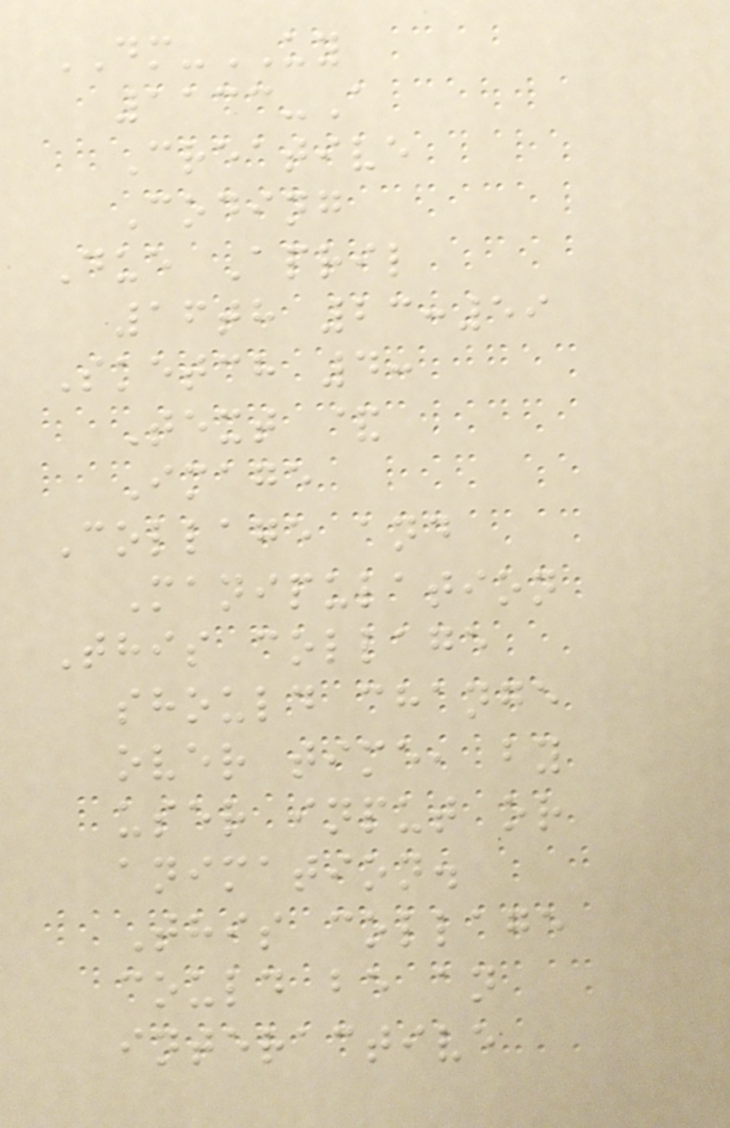DM-UY
1133-A
Creative
Coding
Due April
16th 23:59
Sketch 4:
Text &
Image
Collage and
Manipulation
This collage
should change
over time, by
user input or
animation.
This collage
could be an
interactive
